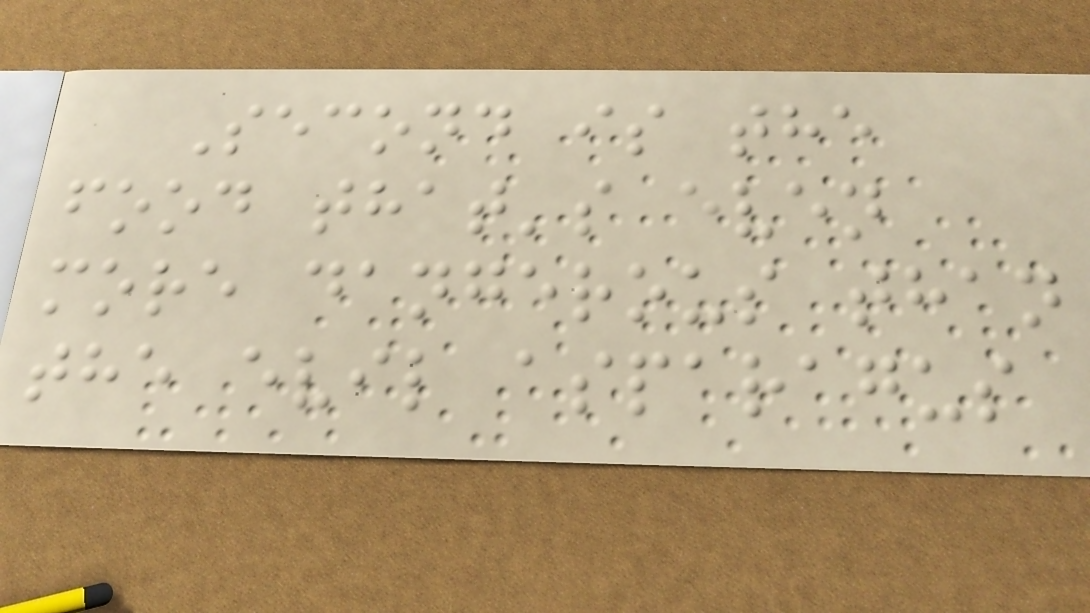Second is the
food that's even
more dangerous than
the evil asparagus
